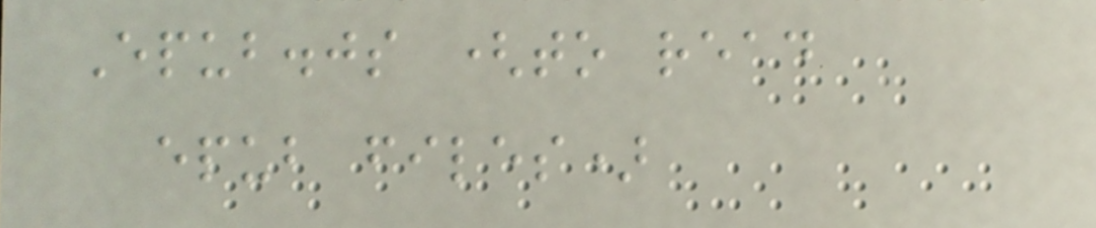Epub.js (to read
epub files)
